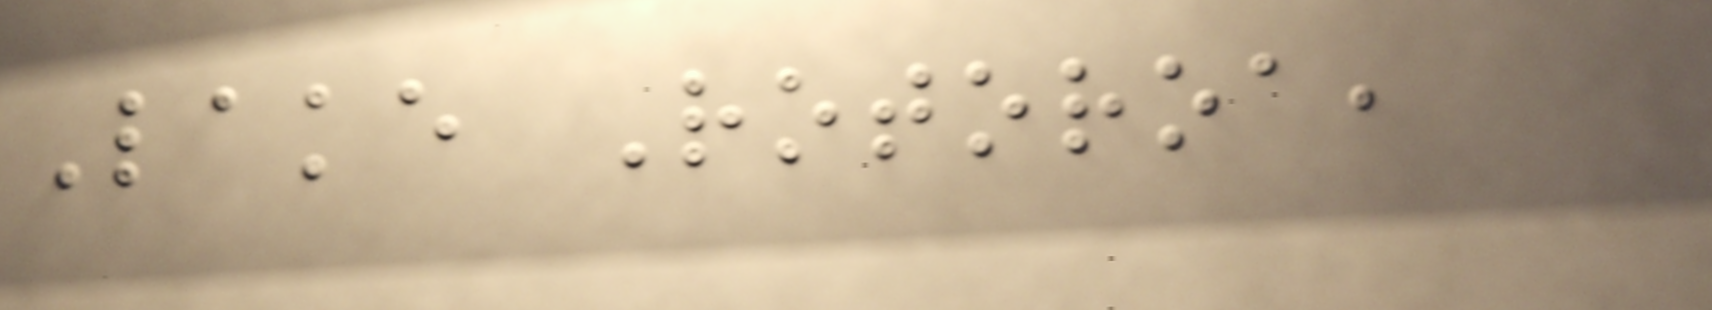Lake Rotoroa,
